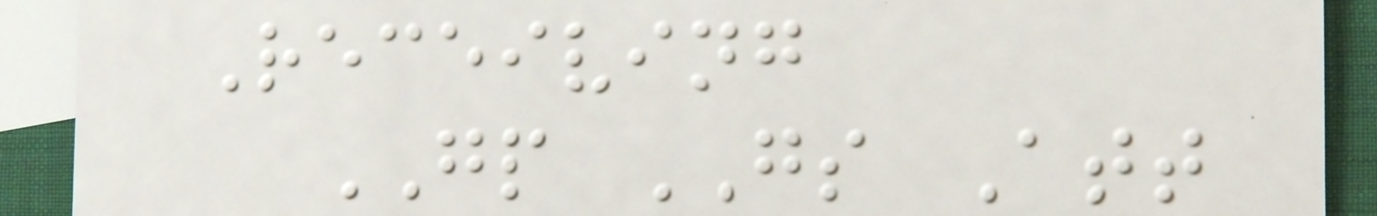Receiving
GP GS Att
